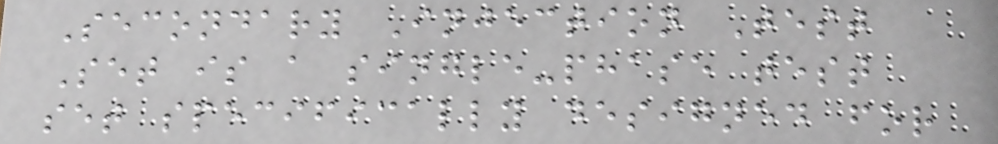Secondary Injection Test
Set is a single-phase test
set specifically designed for
